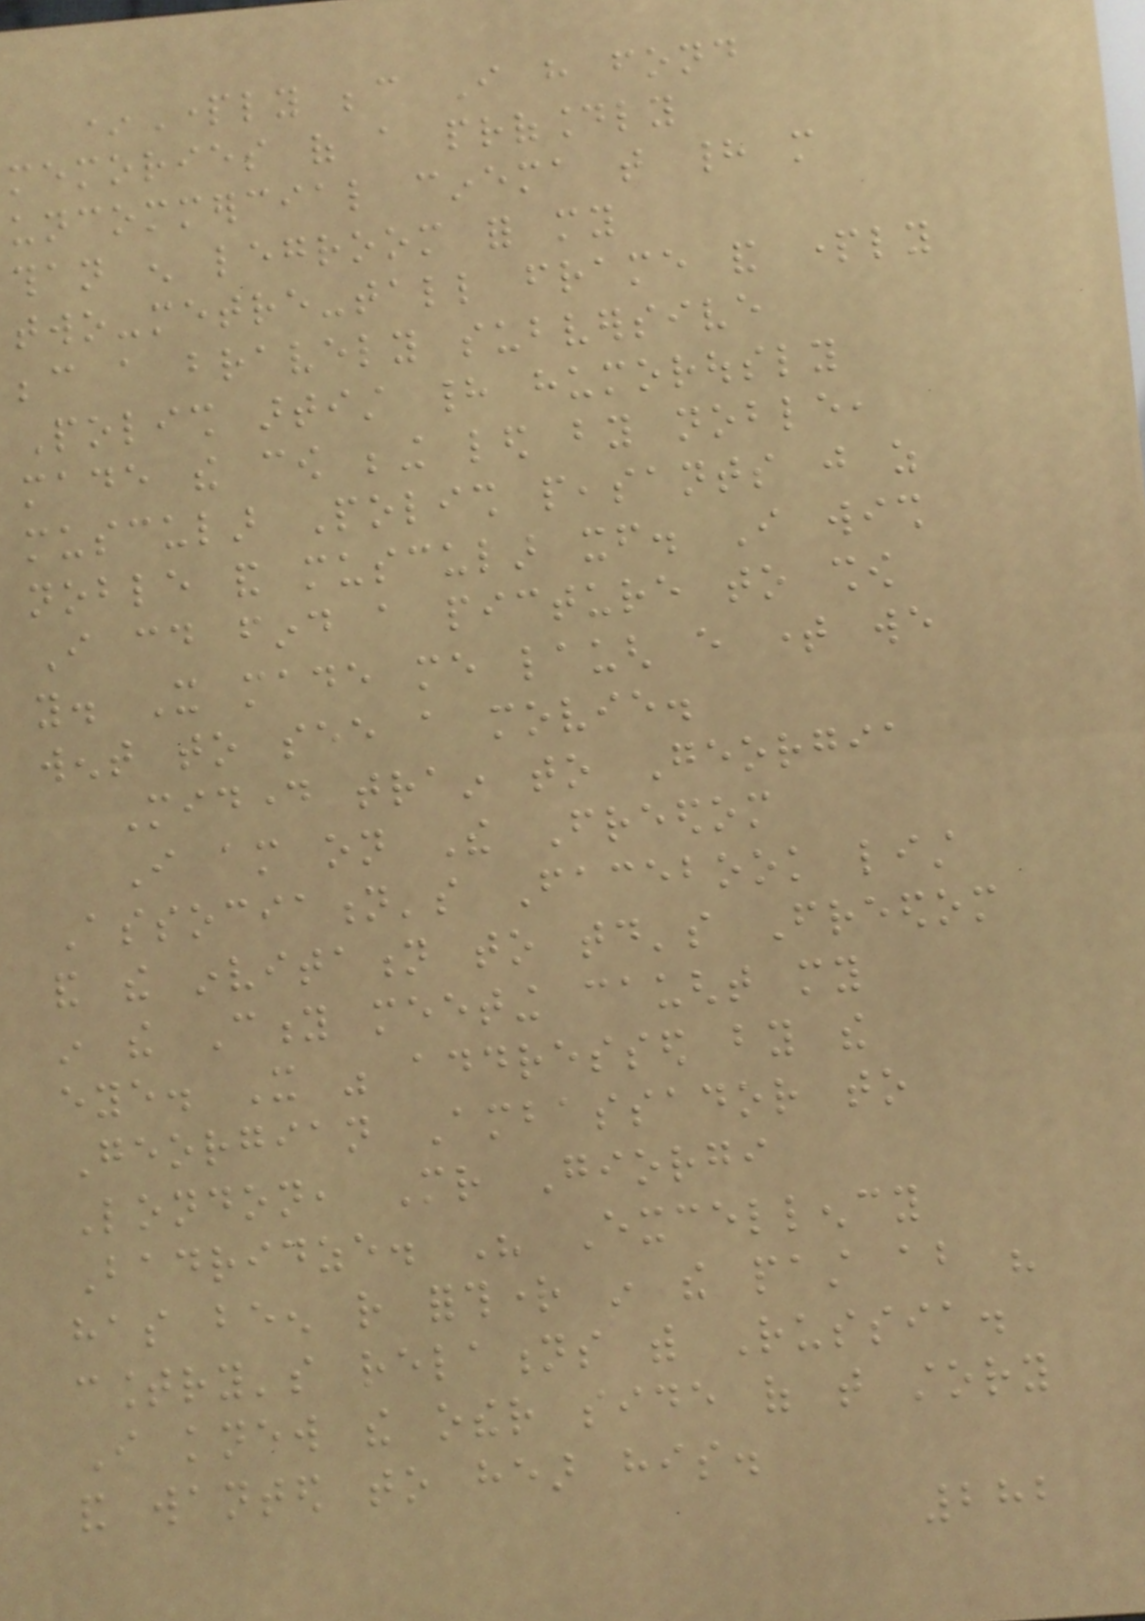*Partly because I have fond
memories of a profoundly
uncommercial cinema that had more
than enough legroom for my
two-metre-tall frame and partly
because a bravely subversive
Polish artist had humorously
made the cow being led by noble,
muscular Polish peasants just as
noble and muscular itself. I wish
I could find a picture to show
you. It made me laugh every time we
went to see a movie.
Midday train to Georgia
I am on The Freedom
Association's Facebook list
and the invitation to today's Freedom
in the City meeting caught my
eye. It was addressed by the
Georgian Ambassador to
London, Mr Giorgi
Badridze. His Excellency
has been rather forthright in the past about his
country's relations with Russia.
I knew the other side of that story
and wanted to hear his.
282
